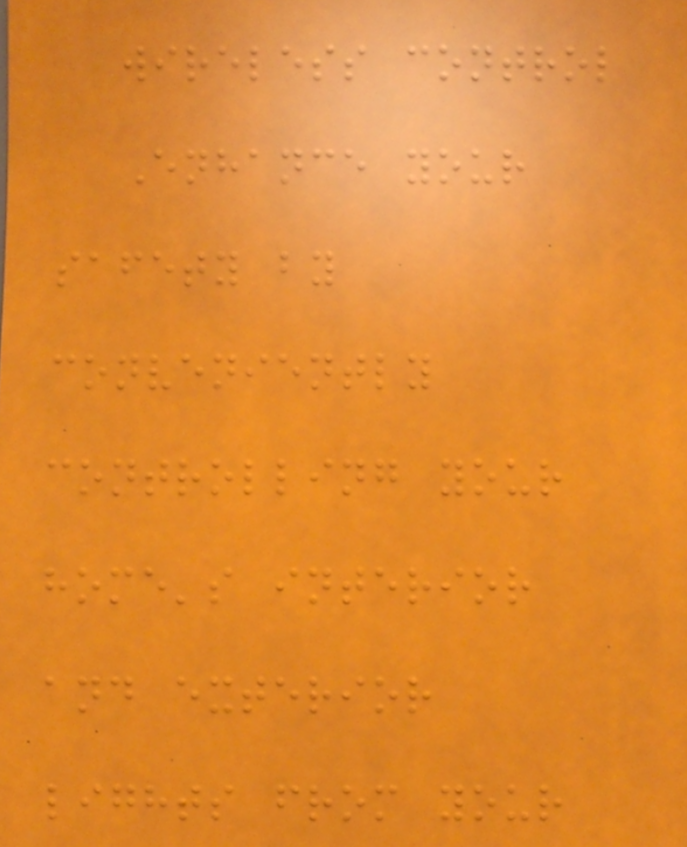wireless control
Enhance your
safety by
conveniently
controlling your
home's interior
and exterior
lights from your
